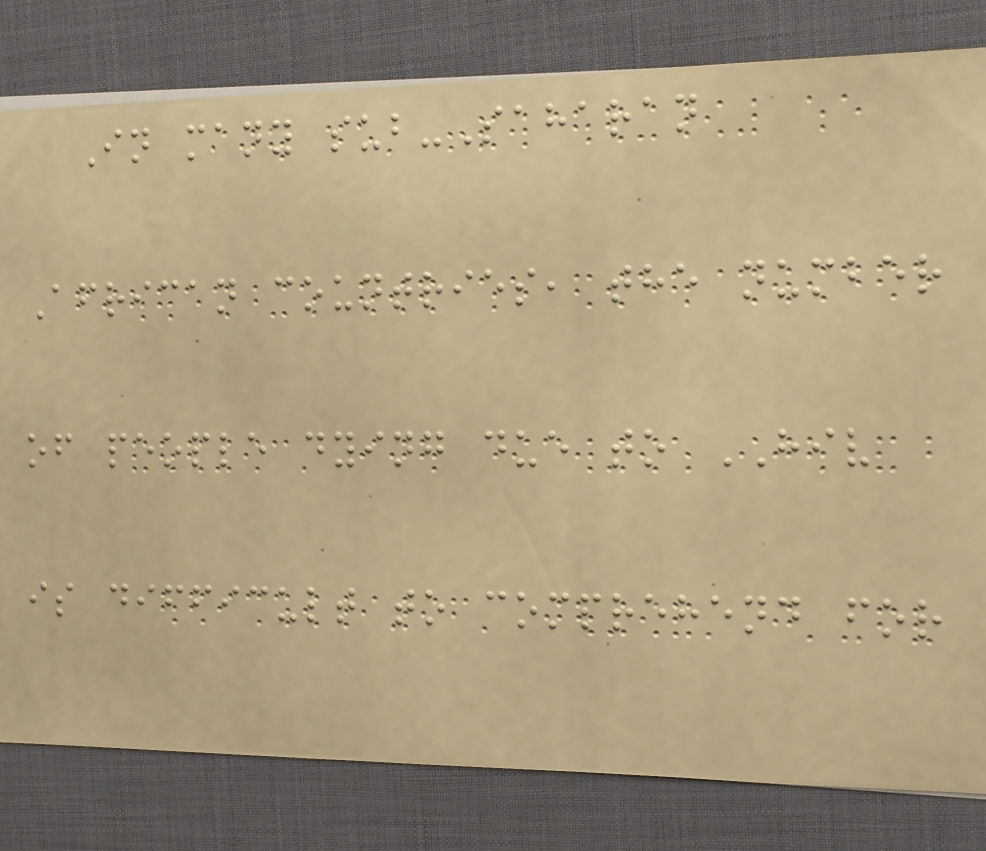In many sub-Saharan
African countries, the number
of people dying due to HIV
is difficult to comprehend for
